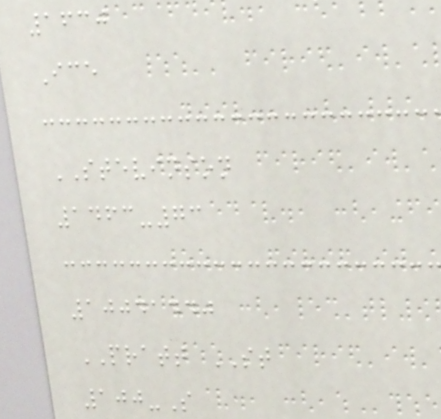1630
Ice
STEVINSON
1463-73
10041440
PRATT ST
100-S
